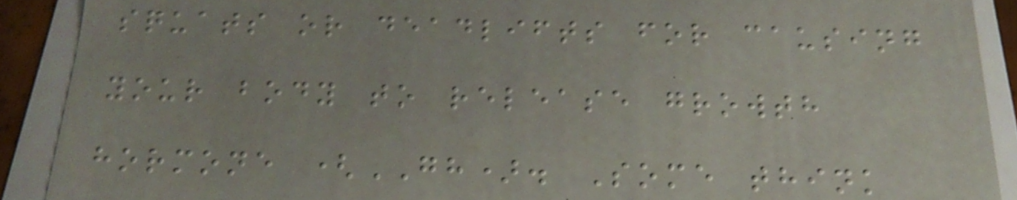squats or deadlifts for causing
your body to release growth
hormone (GH). Some think
